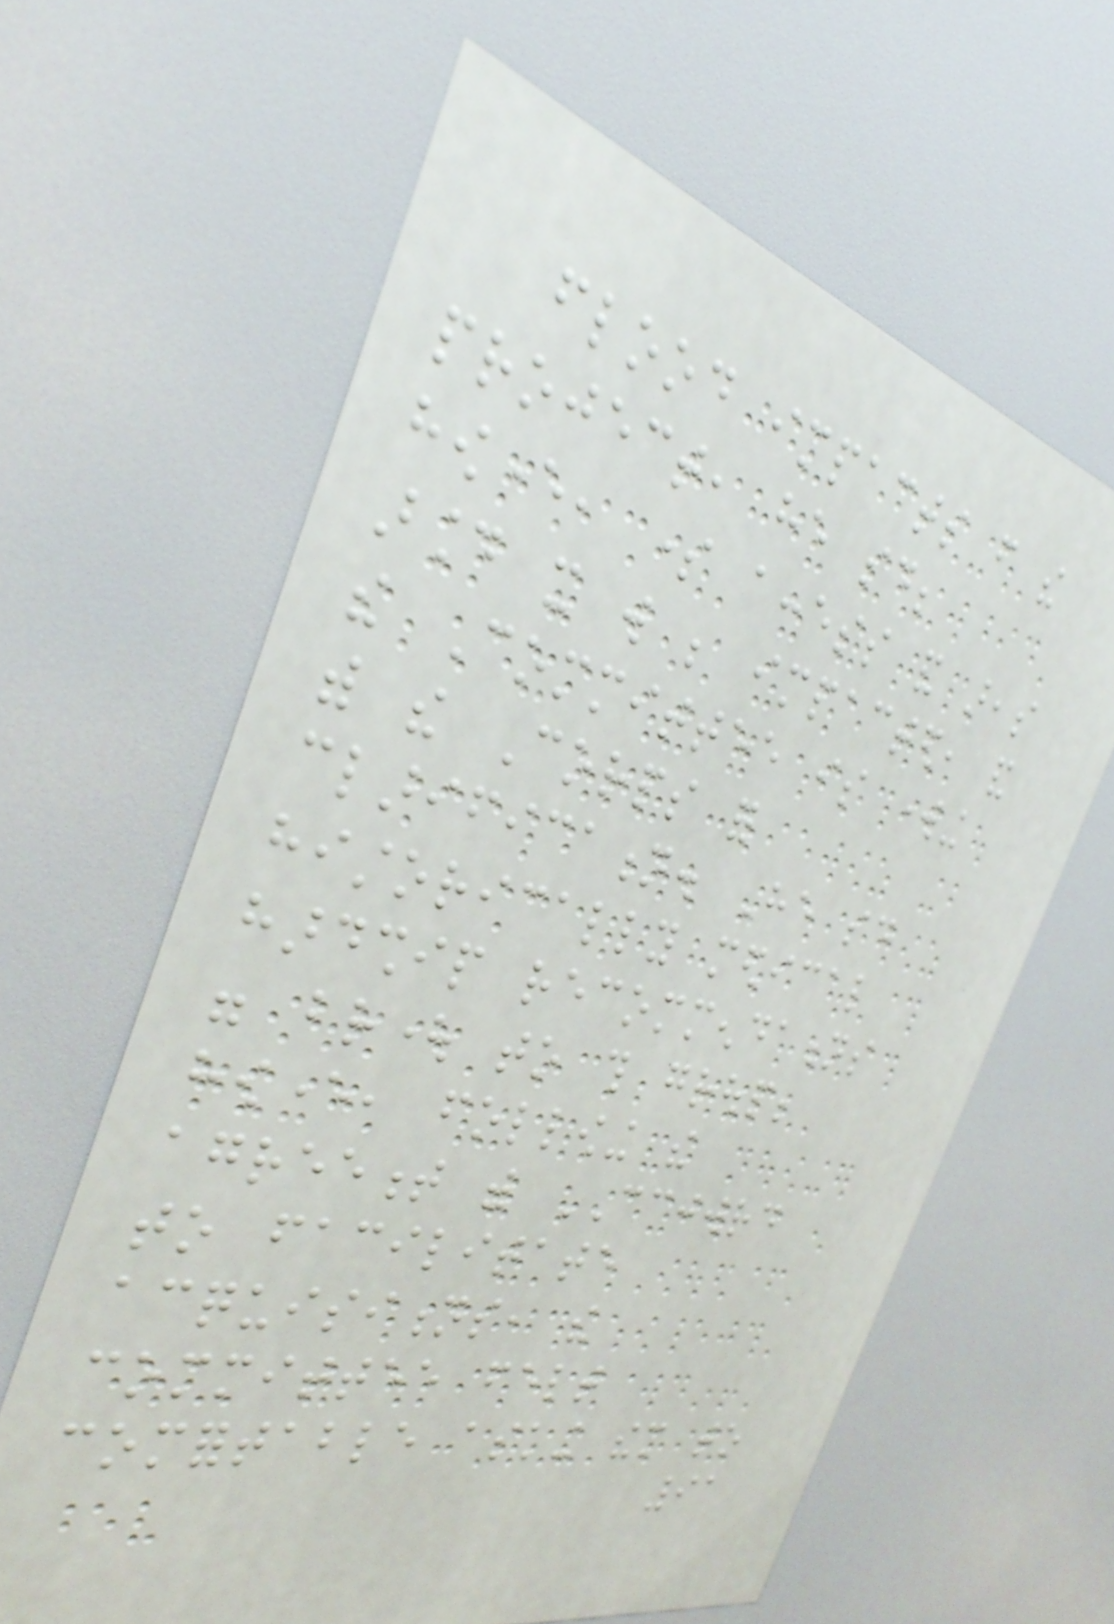flood impacts from the
project, he said;
however, some access and areas
around it will be impacted, and
the Committee is working
with the Corps for
clarification. He said
historically medical
hardship recommendations
were brought to this group;
however, following the
agreement with CCJWRD
to facilitate
acquisitions, the
committee felt
comfortable asking them to
91
